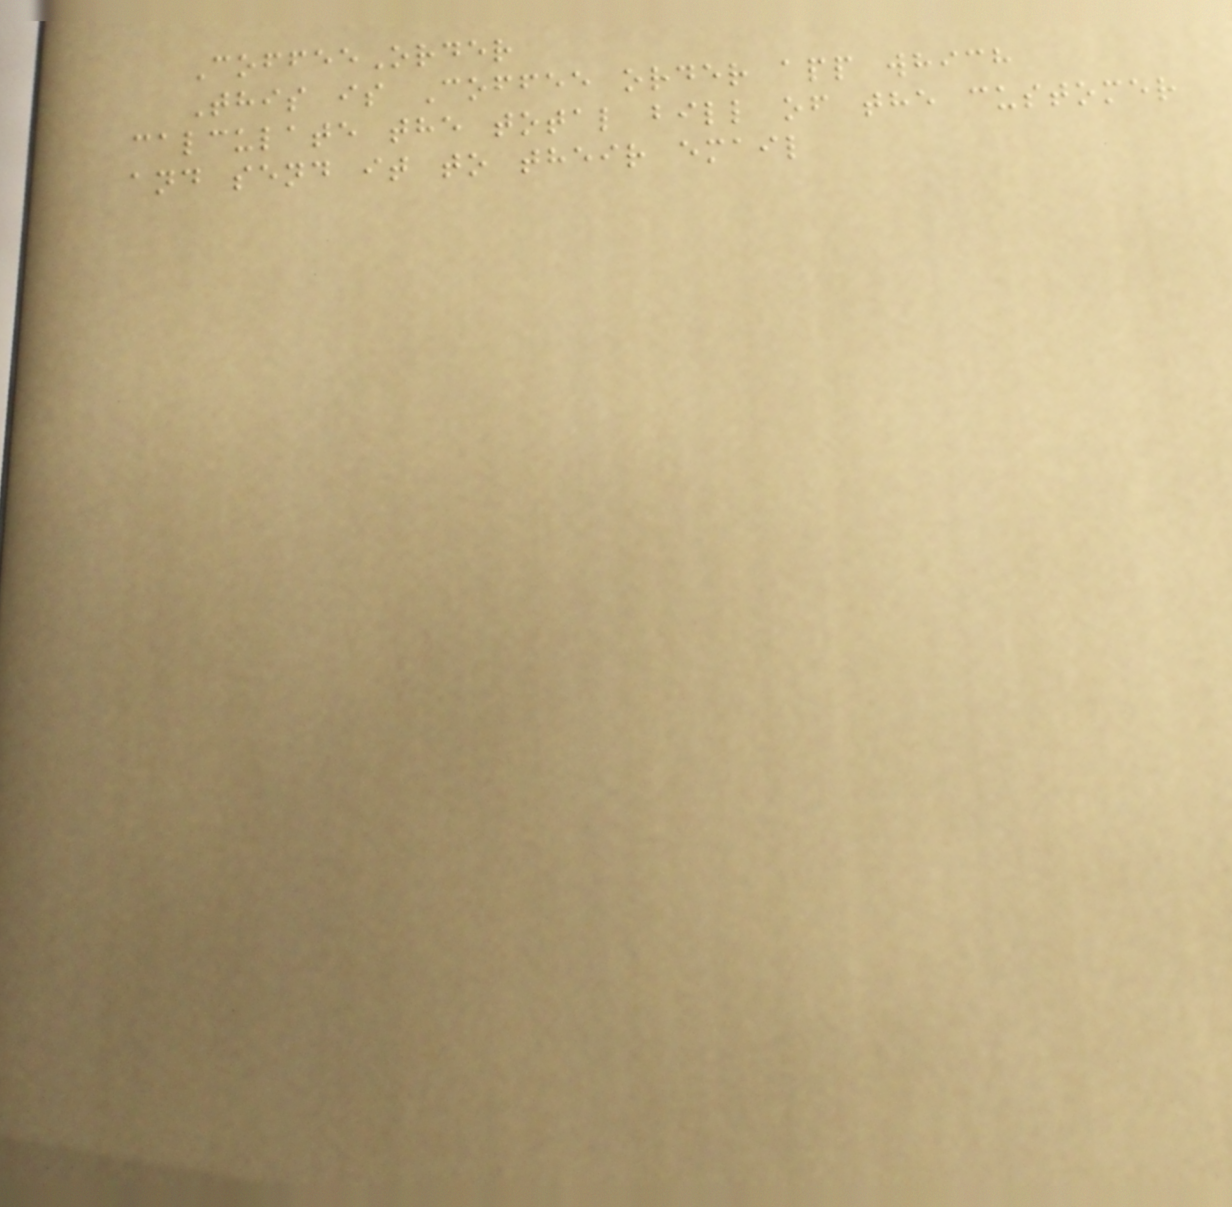CoffeeOrder
This is Coffee order app which
calculate the total bill of the customer
and send it to their email
